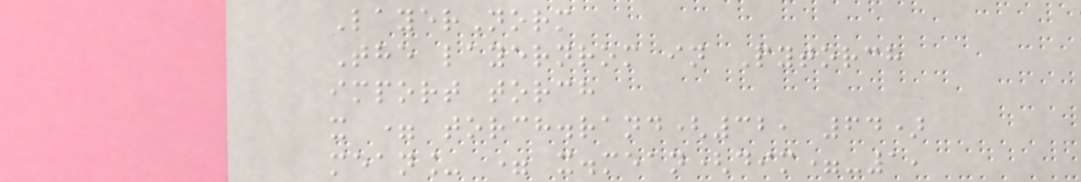LayerNorm
The layernrom in Pytorch
import torch
x = torch.rand(32, 64)
mean_ = x.mean(dim=-1,
